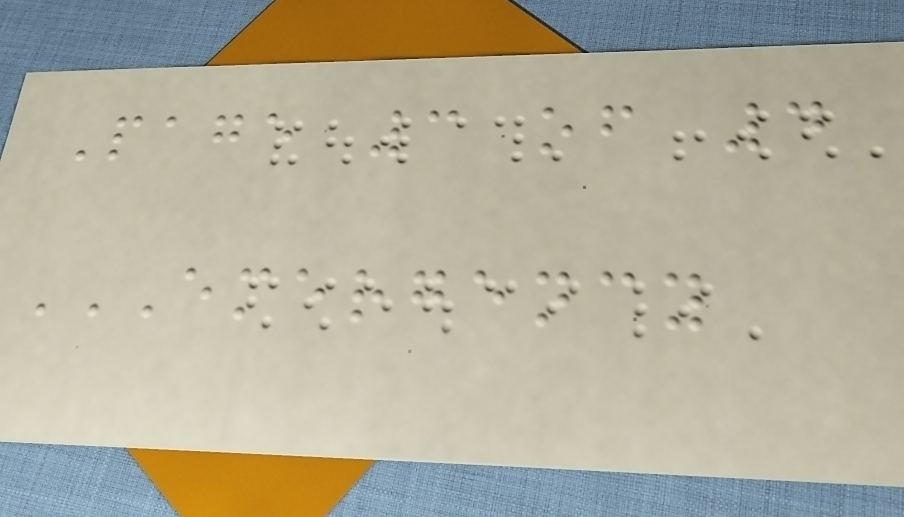Page 3 of 4
EMERGENCY
